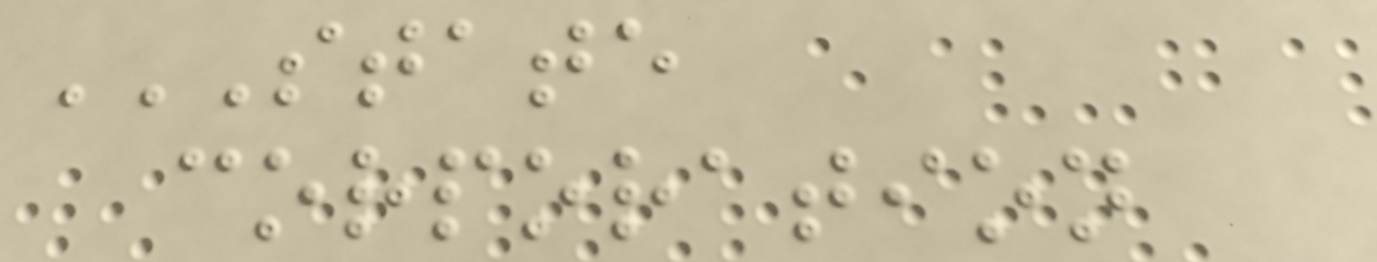STATE
CORPORATION
